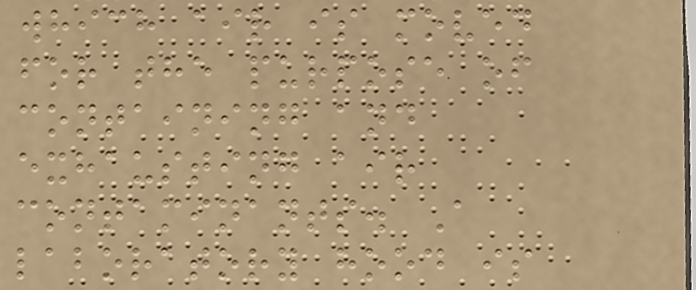which air is moved
for the purpose of
containing and
exhausting air
contaminants. A
laboratory hood is
